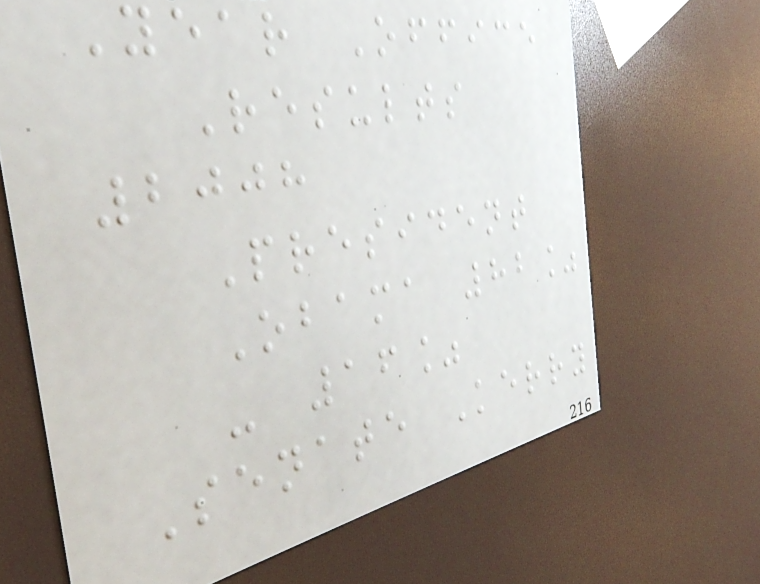Year Office
Results
2008
President
Obama 82%
- 16%
Senate Kerry
